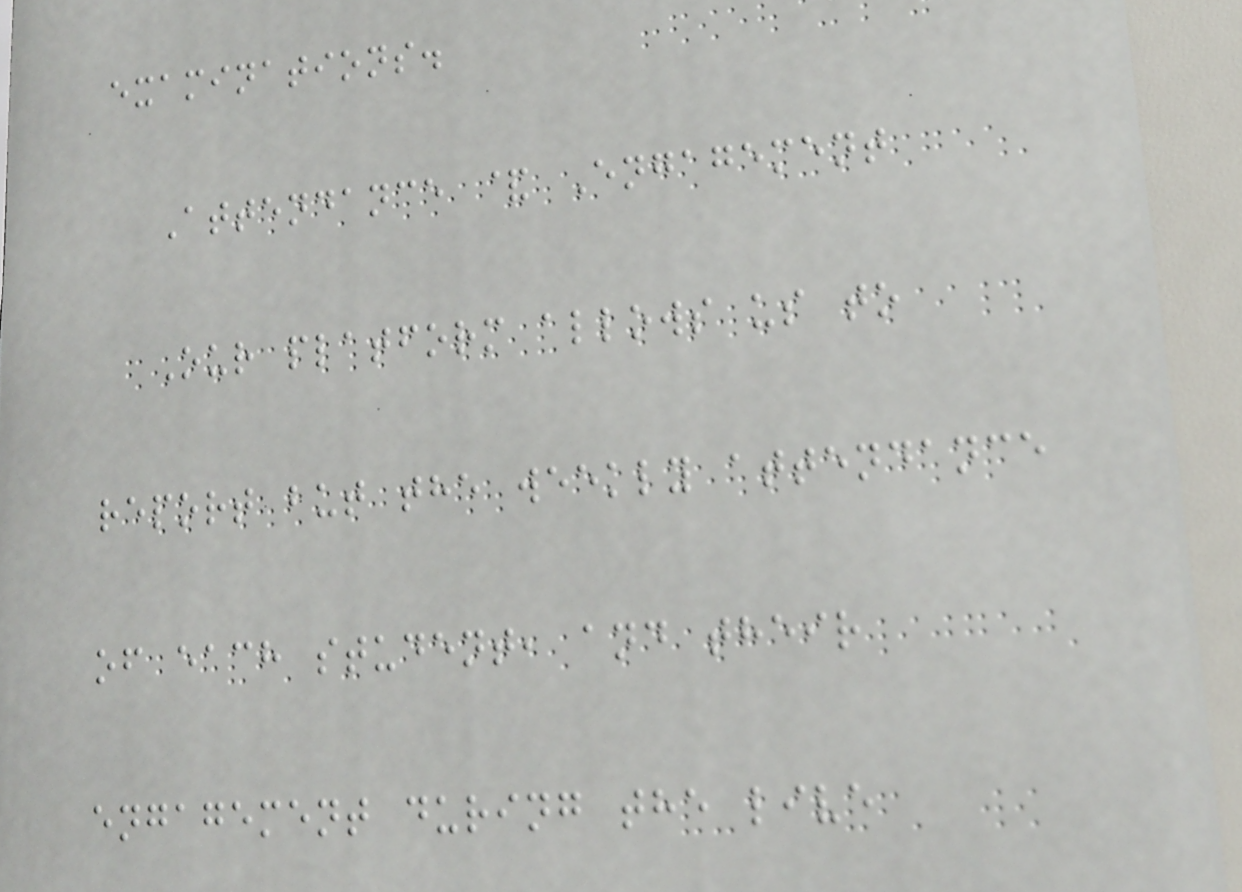examinations.
Attendance & Engagement
Our platform allows us to
report but the weekly attendance
of each student, and their
engagement during the live
